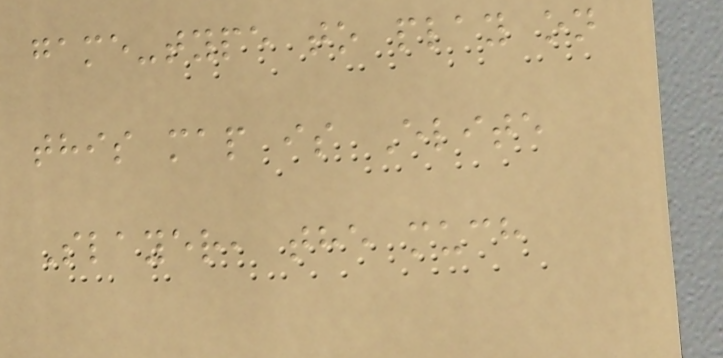game-type to play on
this map is Elite
Slayer, the much
